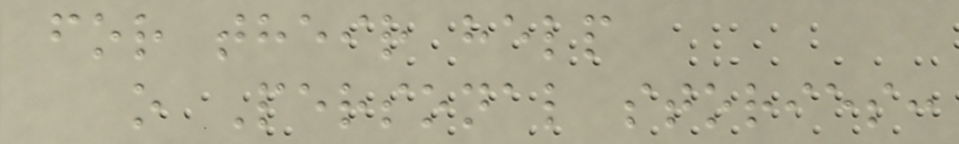for their help
o Personal stories:
